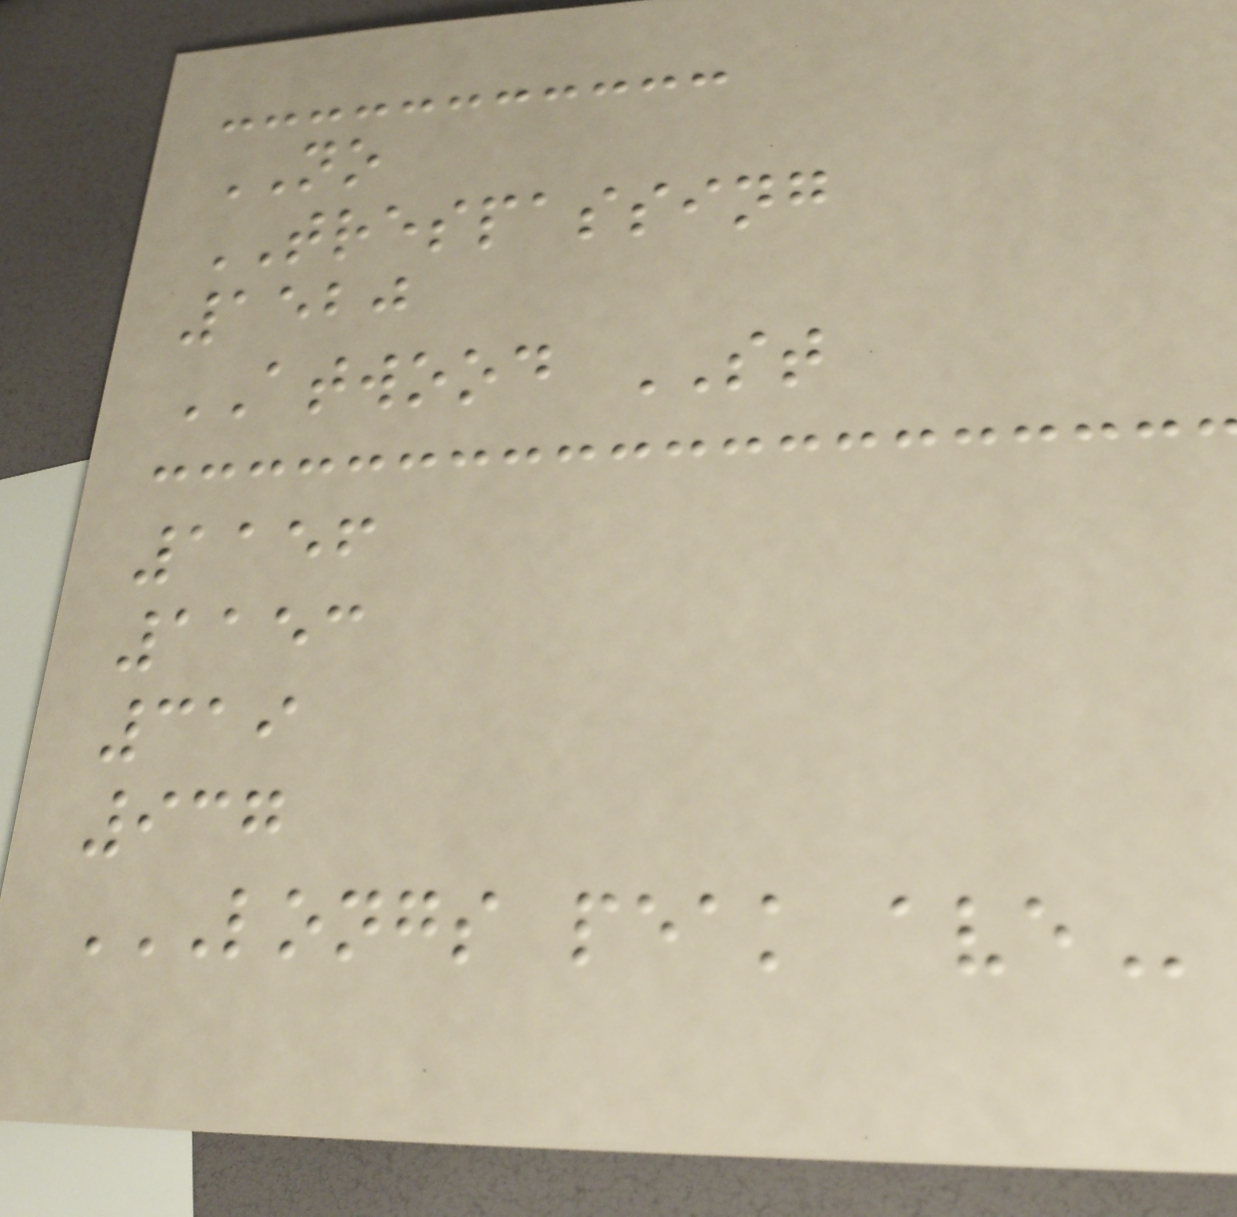NO
TRESPASSING
1520
ATWOOD ST
1156
1153
319
937
LONGS PEAK AVE
